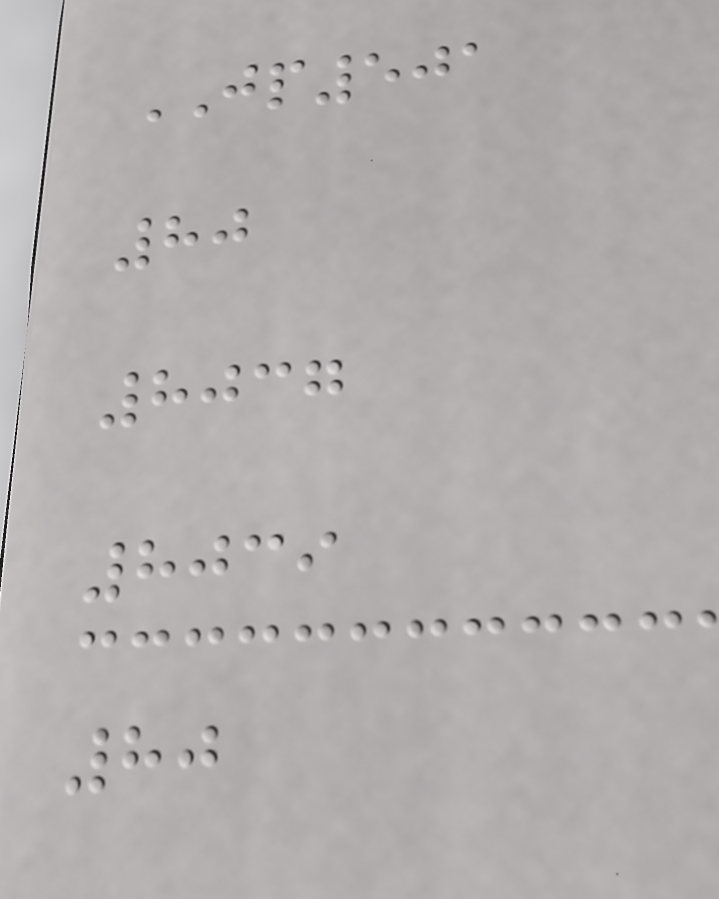JP501
80
8037
8039
80
